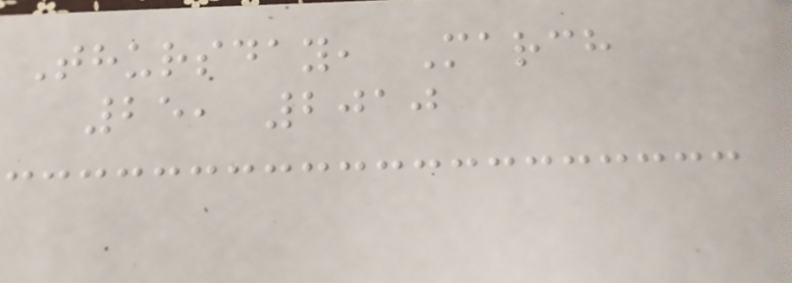Thursday, March
25, 2010
